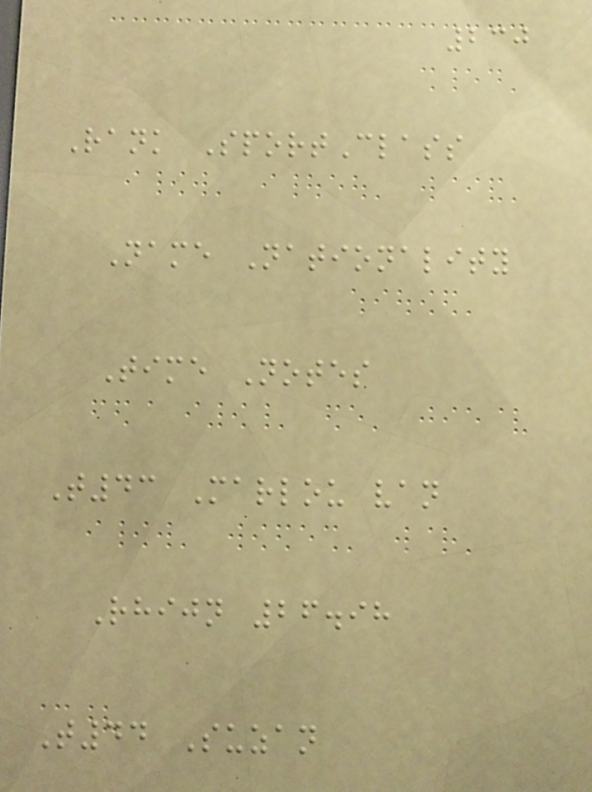230
Rank SportClass
Name Nationality
Time Notes
T43 Marlou van
Rhijn 26.98
T44 Suzan
